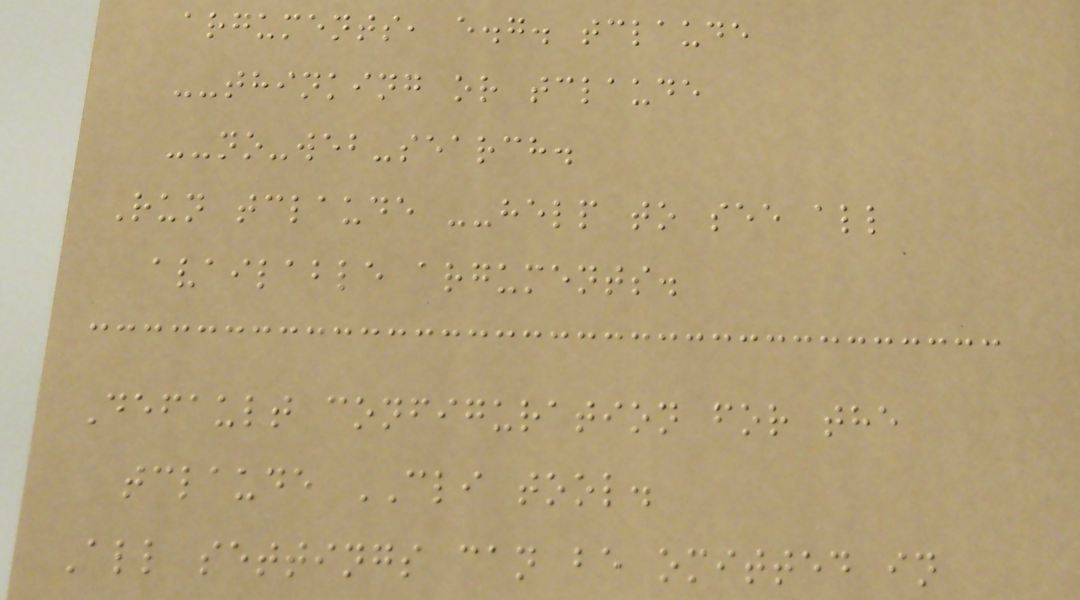arguments, e.g. tclaude
--thinking or tclaude
--no-web-search.
Run tclaude --help to see all
available arguments.
Default configuration for the
tclaude CLI tool.
All settings can be omitted in
